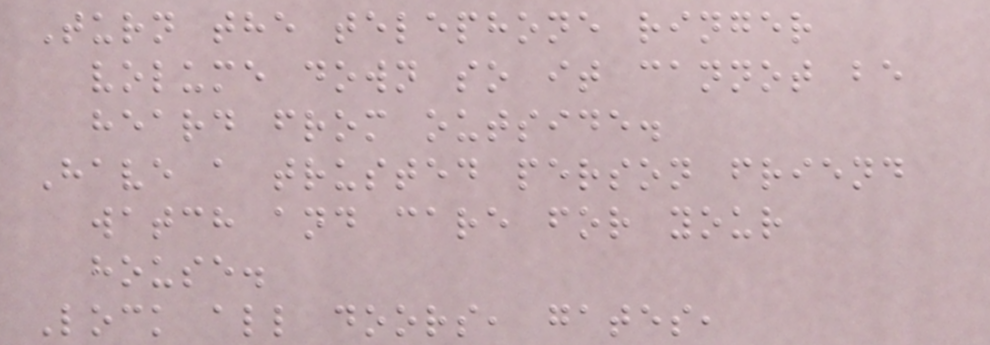Turn the telephone ringer
volume down so it cannot be
heard from outside.
Have a trusted person friend
watch and care for your
house.
Lock all doors, gates,
